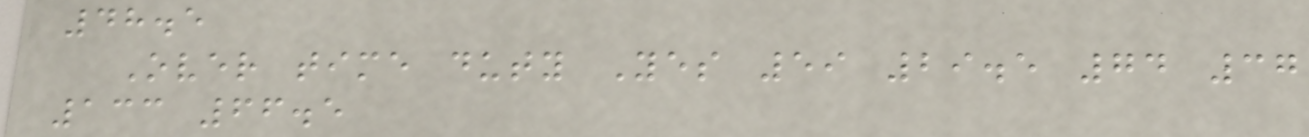48.5
Over time duty Yes 59 29.5 74 37
133 66.5
